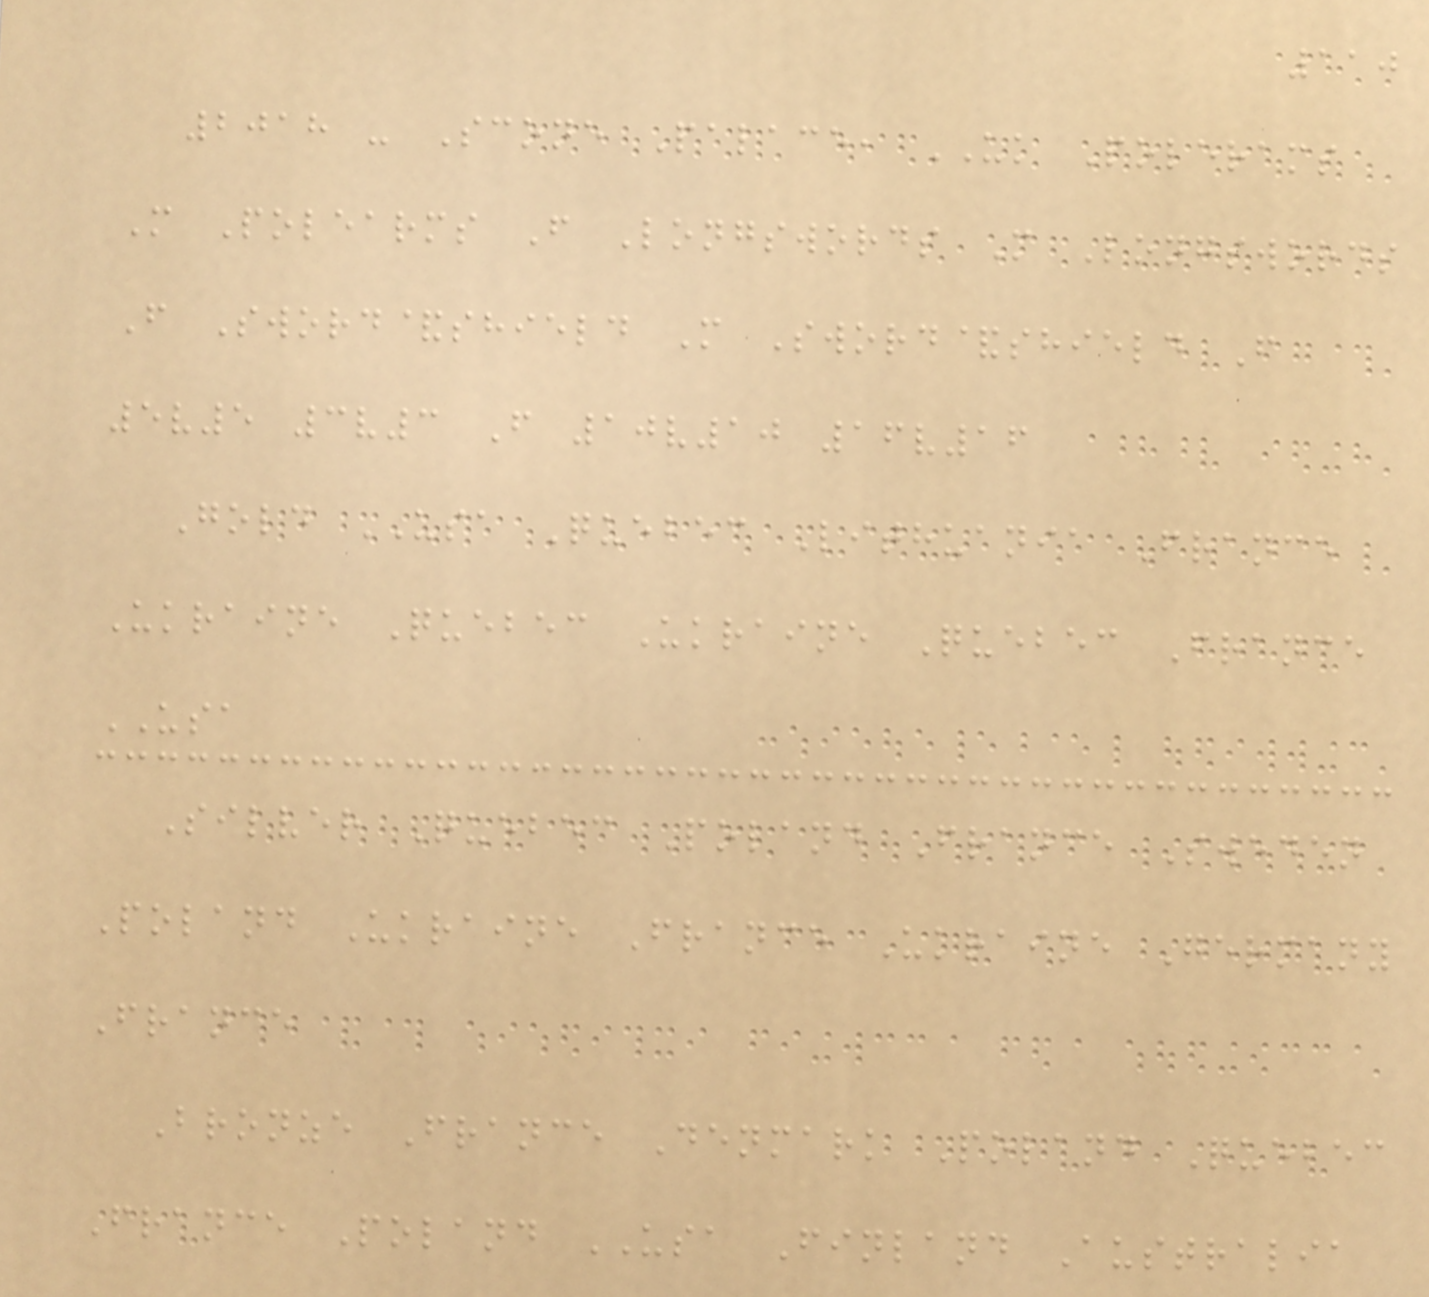110
2018 - Scone Palace, UK Polerams
M Polearms F Longswords M Longswords
F Sword&shield M Sword&shield F
5v5 3v3 F 10v10 16v16
Gold USA Quebec Lithuania France
Ukraine Quebec Ukraine Quebec France
USA
Silver Quebec Poland France Sweden
Poland Ukraine France Ukraine Germany
France
Bronze France Denmark Poland Quebec
France Poland USA Finland Australia
